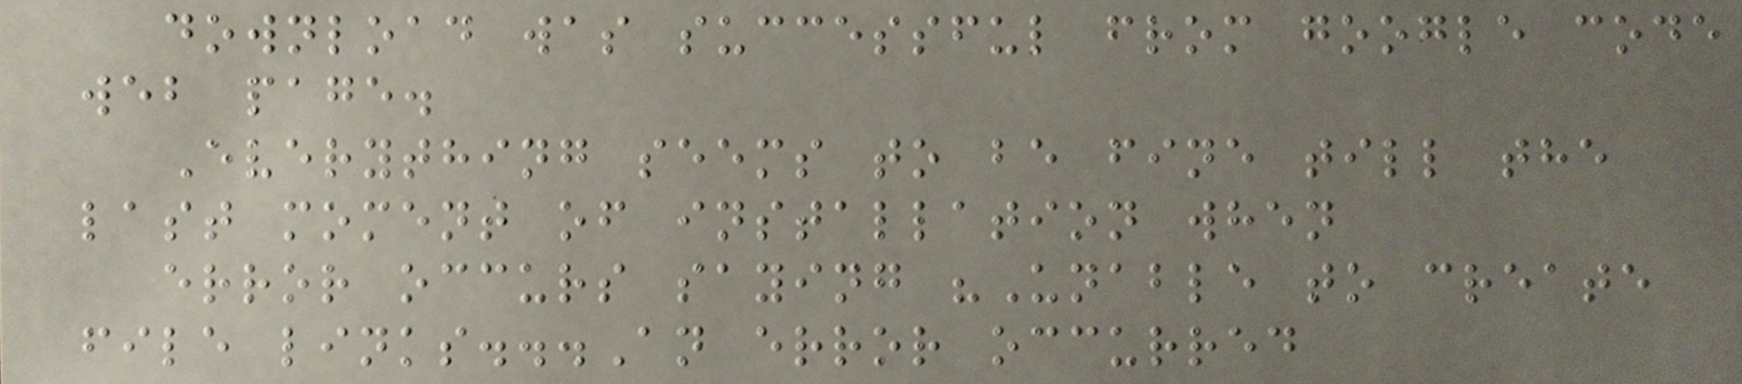download was successful from google code
web page.
Everything seems to be fine till the
last moment of installation when
error occurs saying "Unable to create
file links...An error occurred
